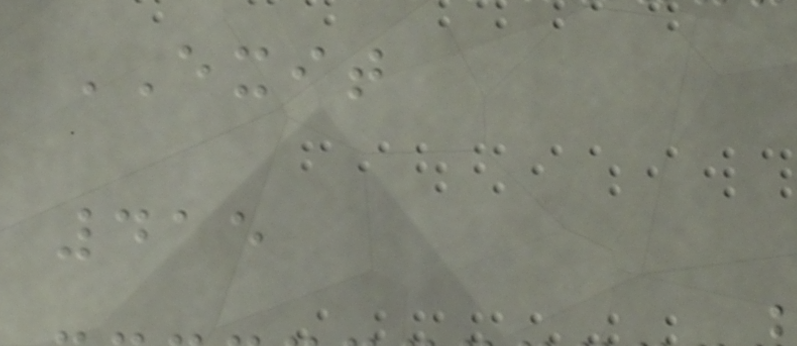EXIT
415
